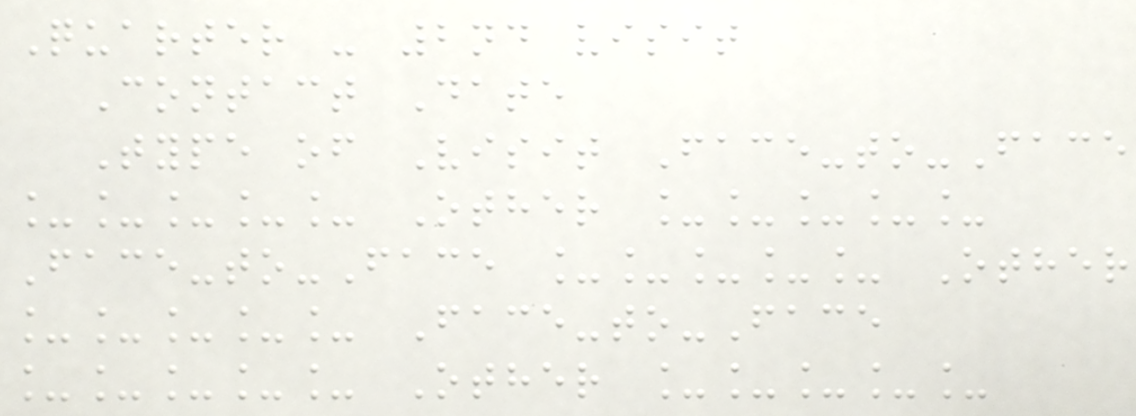Quarter - 2nd visit
Contact Date
Type of Visit Face-to-Face
_____ Other _____
Face-to-Face _____ Other
_____ Face-to-Face
_____ Other _____
